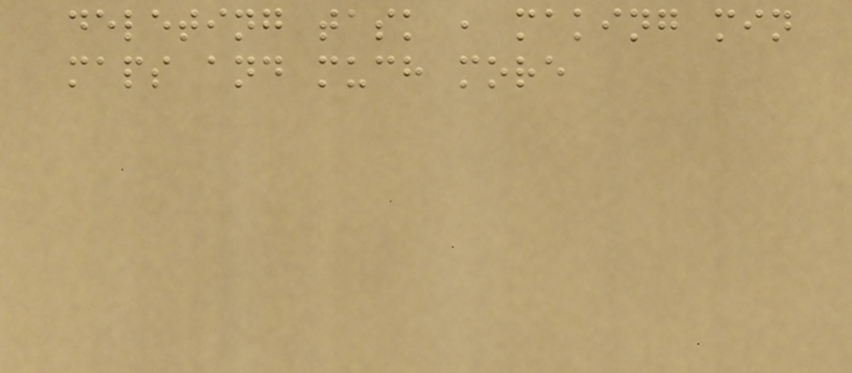deleting task , making min
maps and much more
